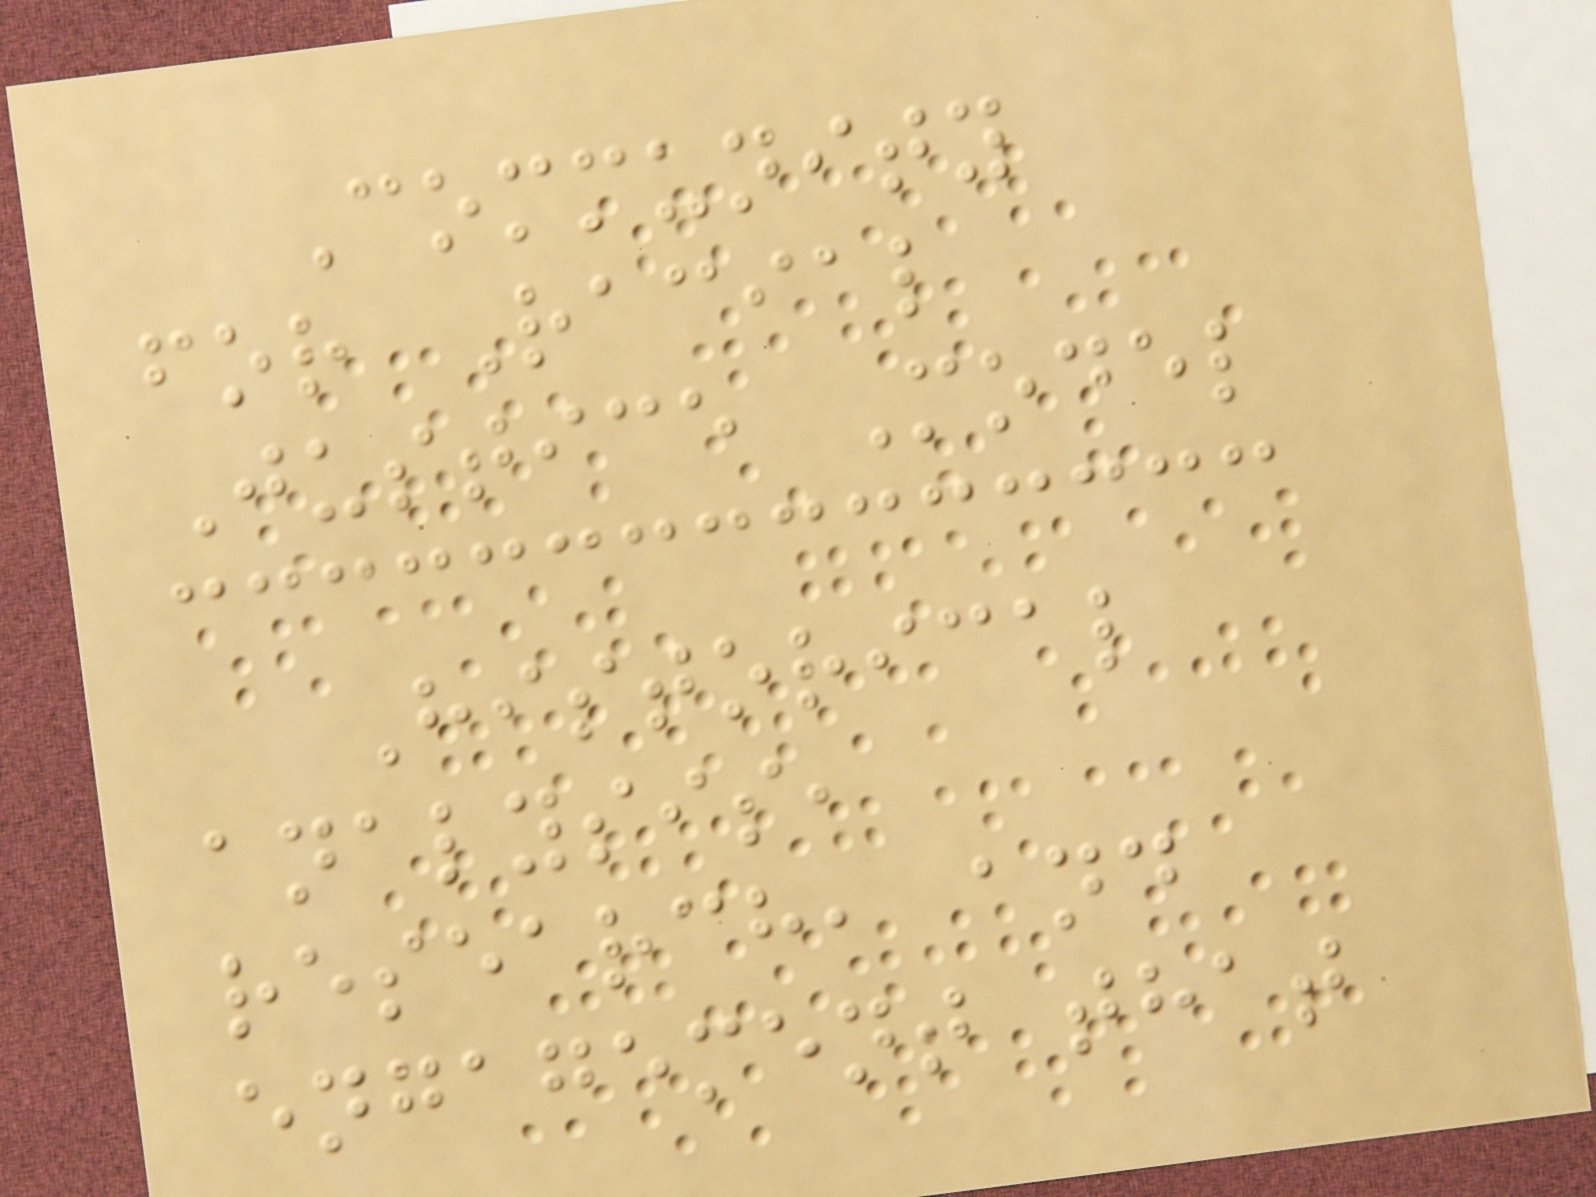Community
for Racial
Justice Model
Historical
analysis,
research, and
engagement that
